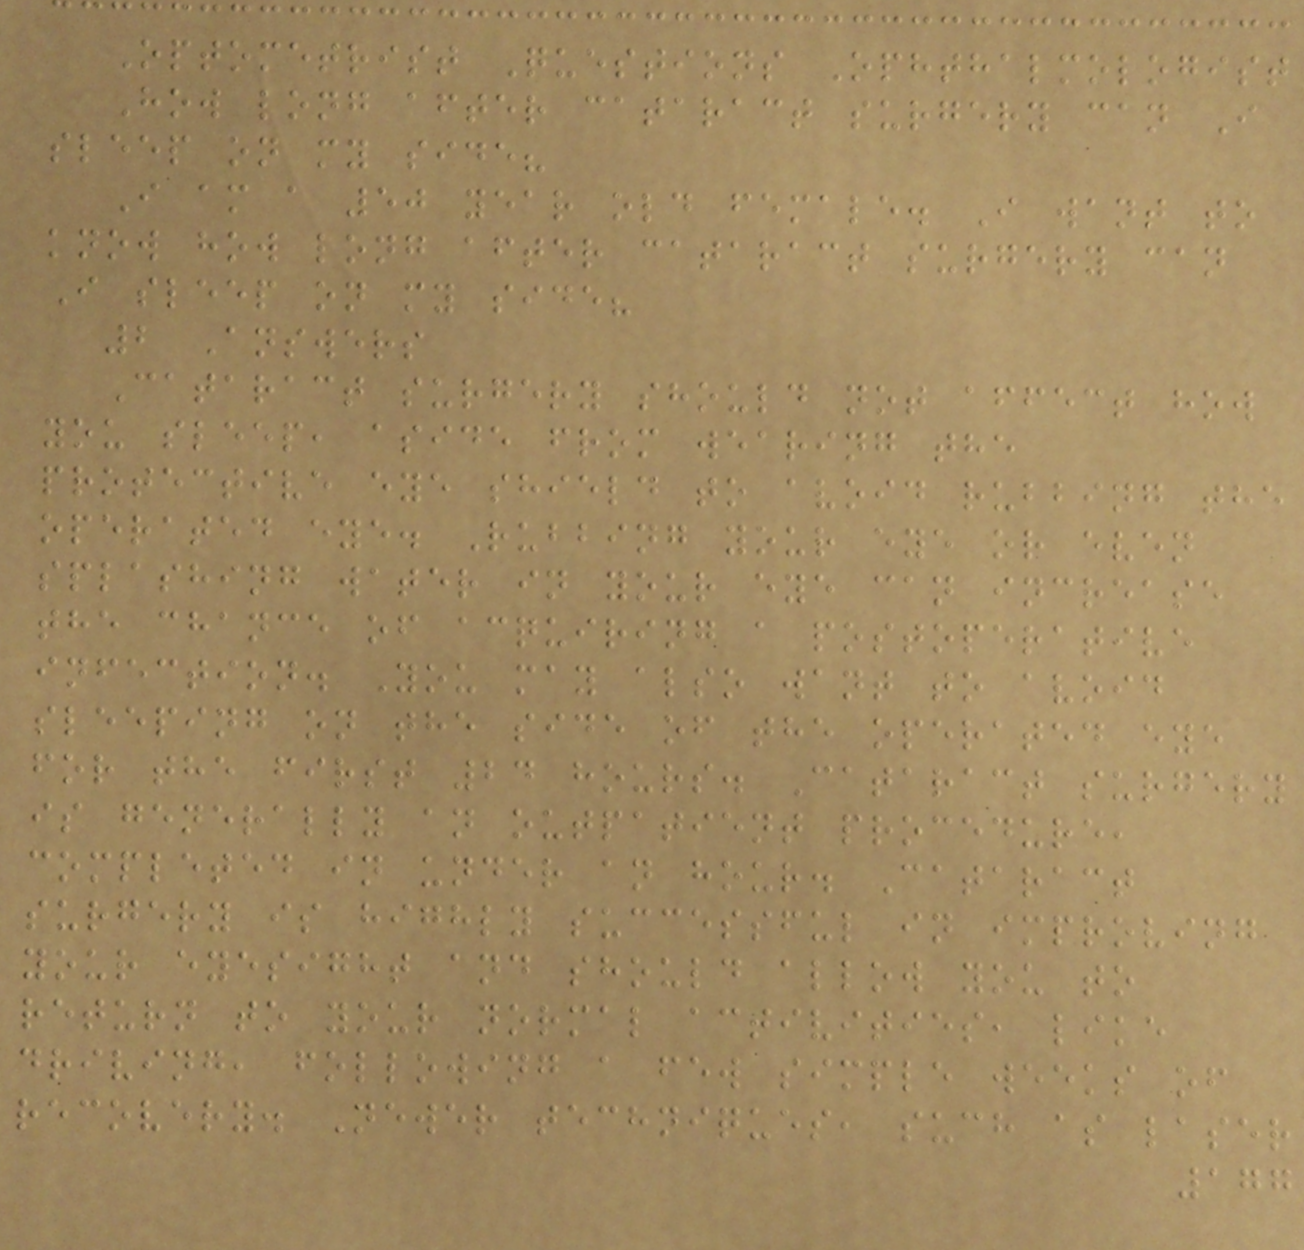Optometrist Questions Ophthalmologist
How long after cataract surgery can I
sleep on my side?
I am a 50 year old female. I want to
know how long after cataract surgery can
I sleep on my side?
2 Answers
Cataract surgery should not affect how
you sleep, aside from wearing the
protective eye shield to avoid rubbing the
operated eye. Rubbing your eye or even
splashing water in your eye can increase
the chance of acquiring a postoperative
infection. You may also want to avoid
sleeping on the side of the operated eye
for the first 24 hours. Cataract surgery
is generally an outpatient procedure,
completed in under an hour. Cataract
surgery is highly successful in improving
your eyesight and should allow you to
return to your normal activities, like
driving, following a few simple weeks of
recovery. Newer techniques, such as laser
177
